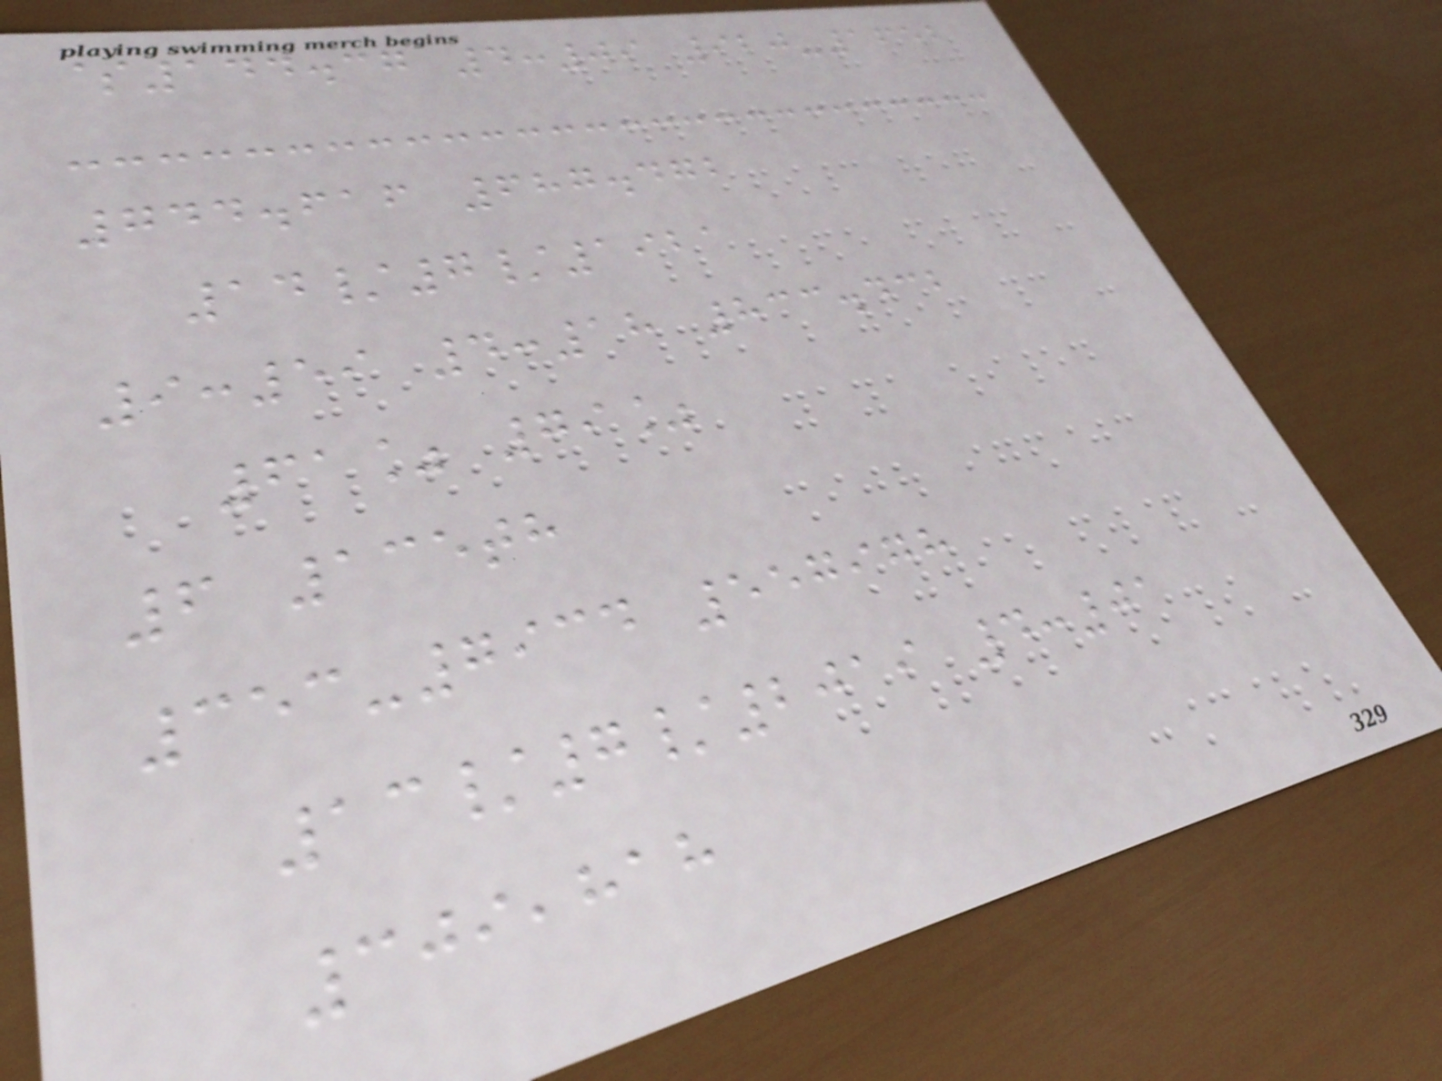$144.37 4:09 920-1652
744.616 687.472
14/7/1921
9:59 4:18 833.432
61% 79%
6 135th
353-7934 557978
13/7/2019 4:01
309,818
